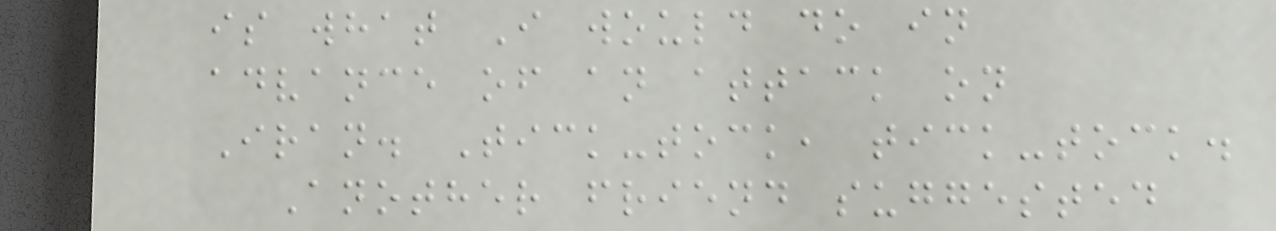is what I would do in
advance of an attack on
Iran. Tick-tock, tick-tock.
Another friend suggested
